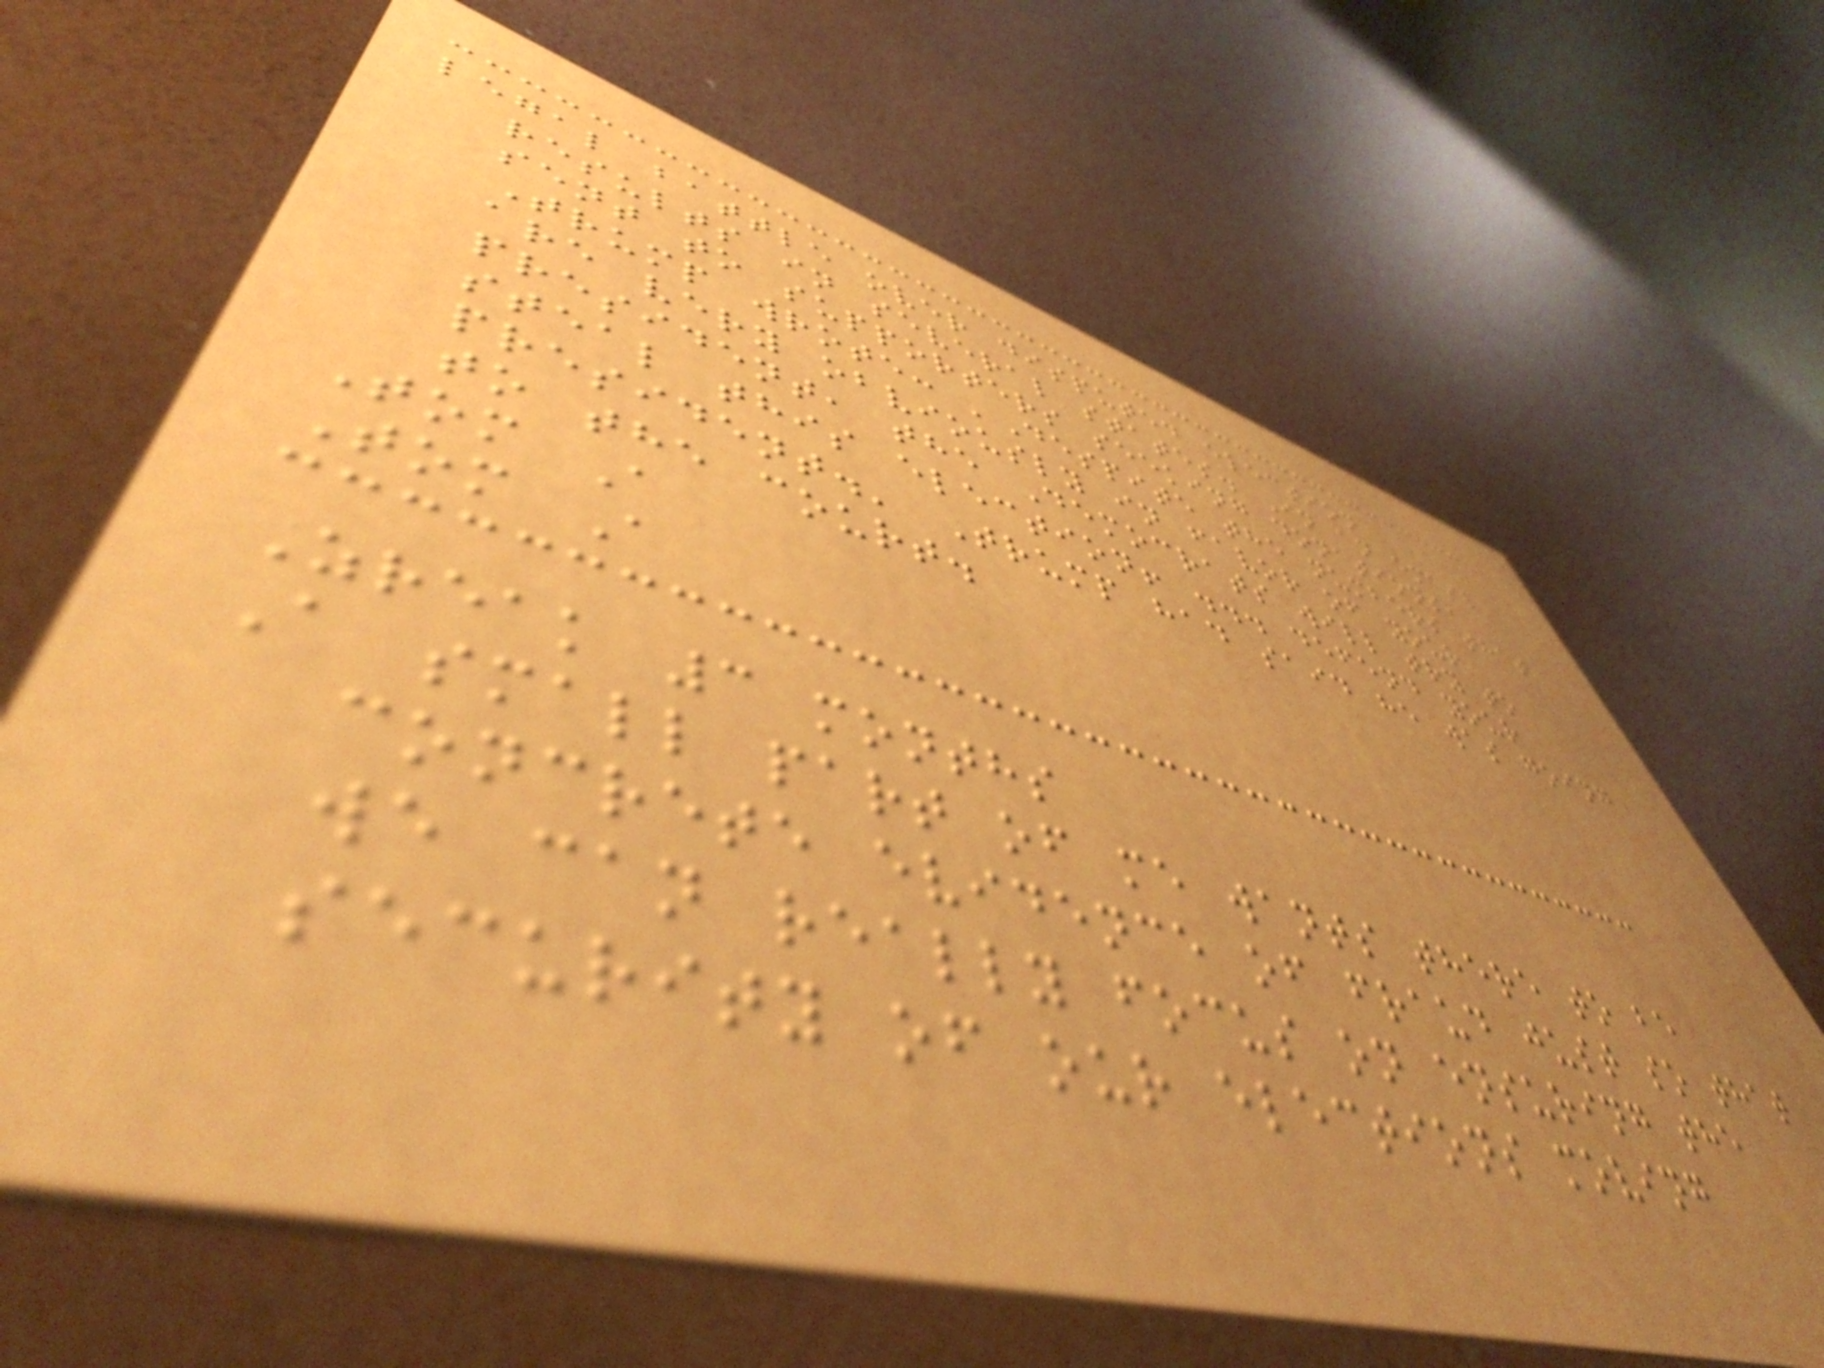legal battle over disputed election
results in several states. In an email
sent to supporters seeking donations,
Trump wrote: 'Despite the numbers that
are very obviously in favor of your
president, the Democrats will try to
steal this election! ... defend your
president.' Trump had said he was going
to the court.
Tom A
Tom A
Zreak 3 months
A small part of me wants there to be
concrete evidence of fraud just so that
we can really focus on ensuring the
security of our elections moving
